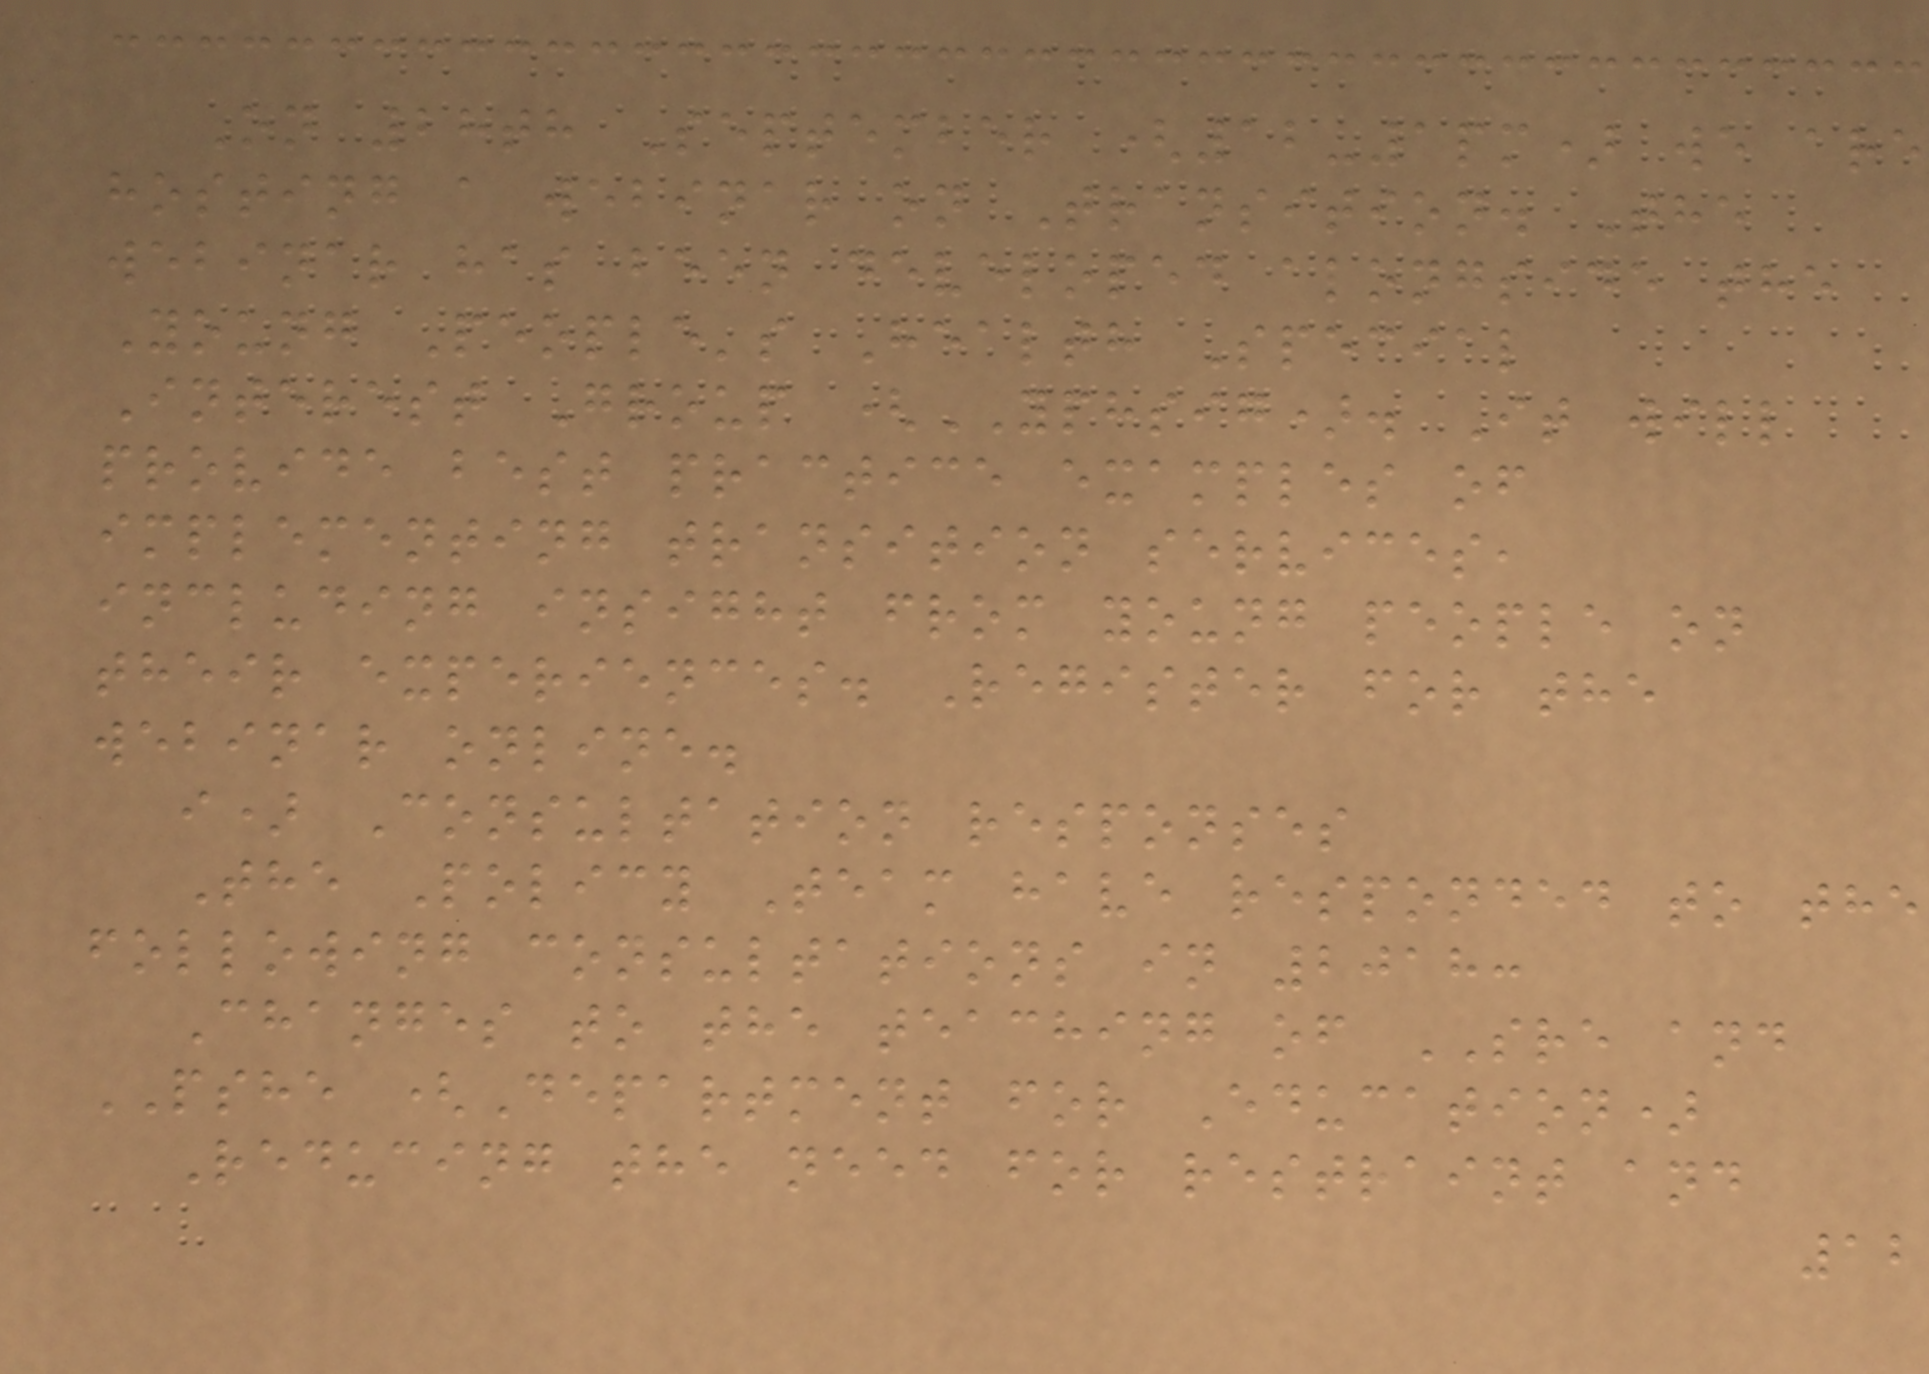On 28th September (12-1pm) we are
hosting a webinar on Transition. The
webinar has been developed alongside the
Young People's Health Special
Interest Group (YPHSIG). It will
provide best practice examples of
implementing transition services,
including insight from young people on
their experiences. Register for the
webinar online.
i) Consultation responses
The Policy Team have responded to the
following consultations in 2018:
Changes to the teaching of SRE and
PSHE (Department for Education)
Reducing the need for restraint and
12
